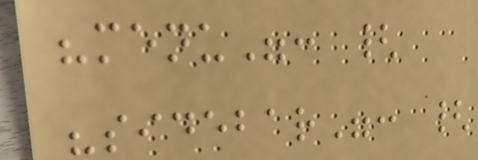"menu": {
"sidebar": {
